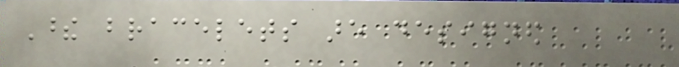These bracelets are designed
